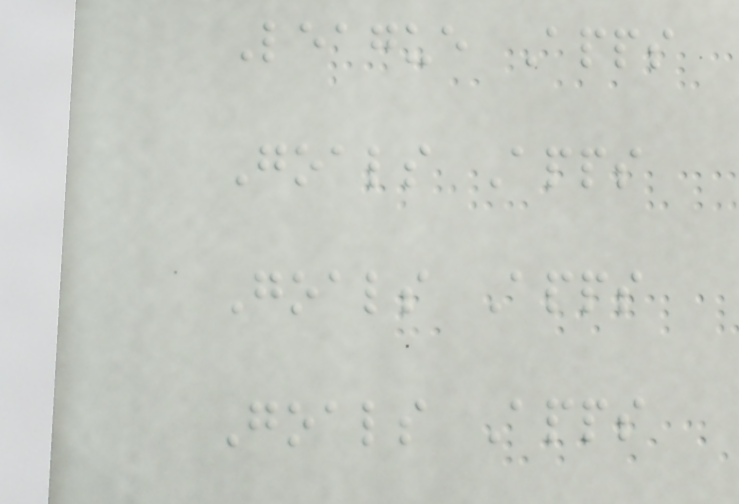League Apps
Goals Apps
Goals Apps
Goals Apps
